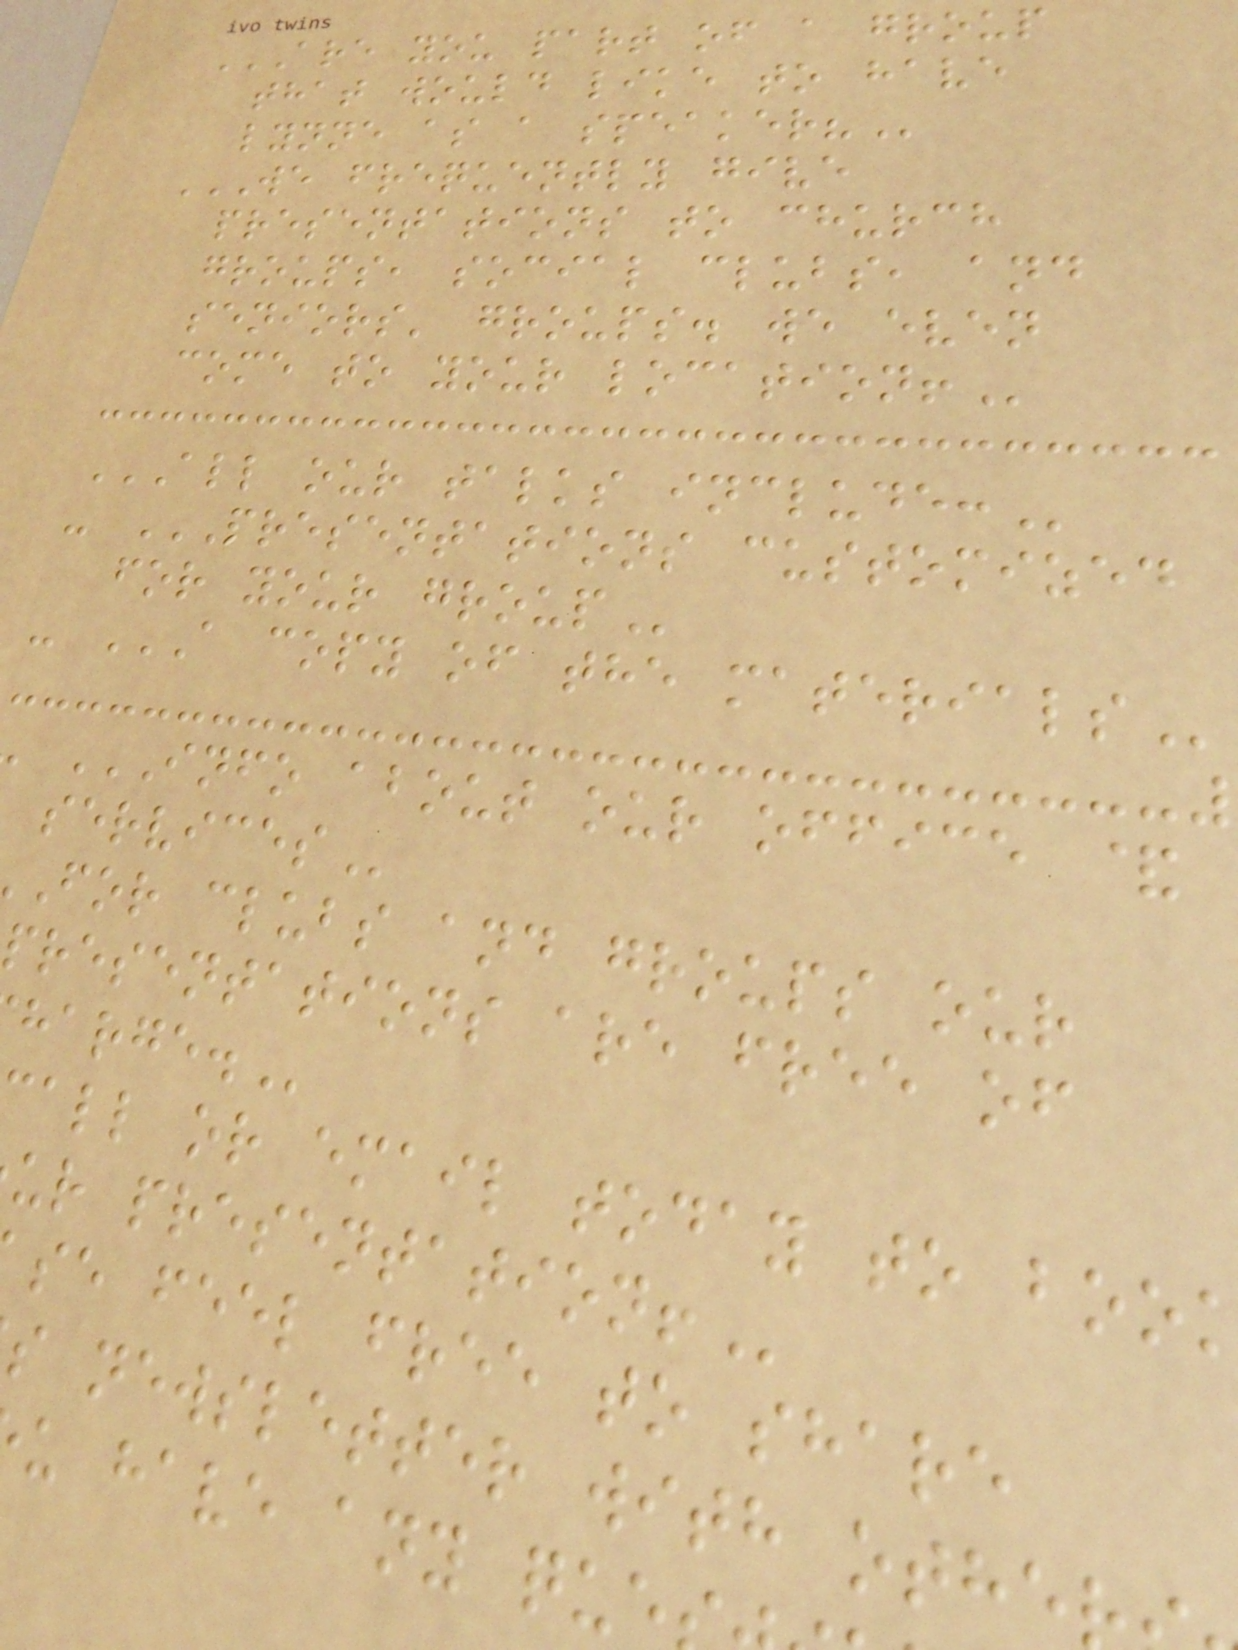ARE YOU PART OF A GROUP
that would like to have
lynne as a
WE FREQUENTLY GIVE
presentations to church
groups, social clubs, and
seniors' groups. we even
come to your
ALL OUR TALKS INCLUDE:
- PRESENTATIONS CUSTOMIZED
for your
- A COPY OF THE MATERIALS
for clubs and groups our
presentations are free of
all or email today to
se feel free to share
s newsletter with othe
u have any que
